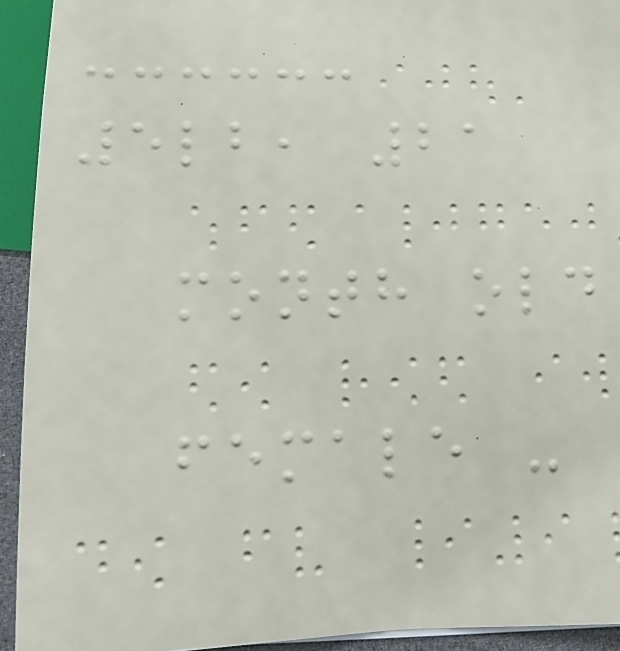5lb, 21
month old
female -
